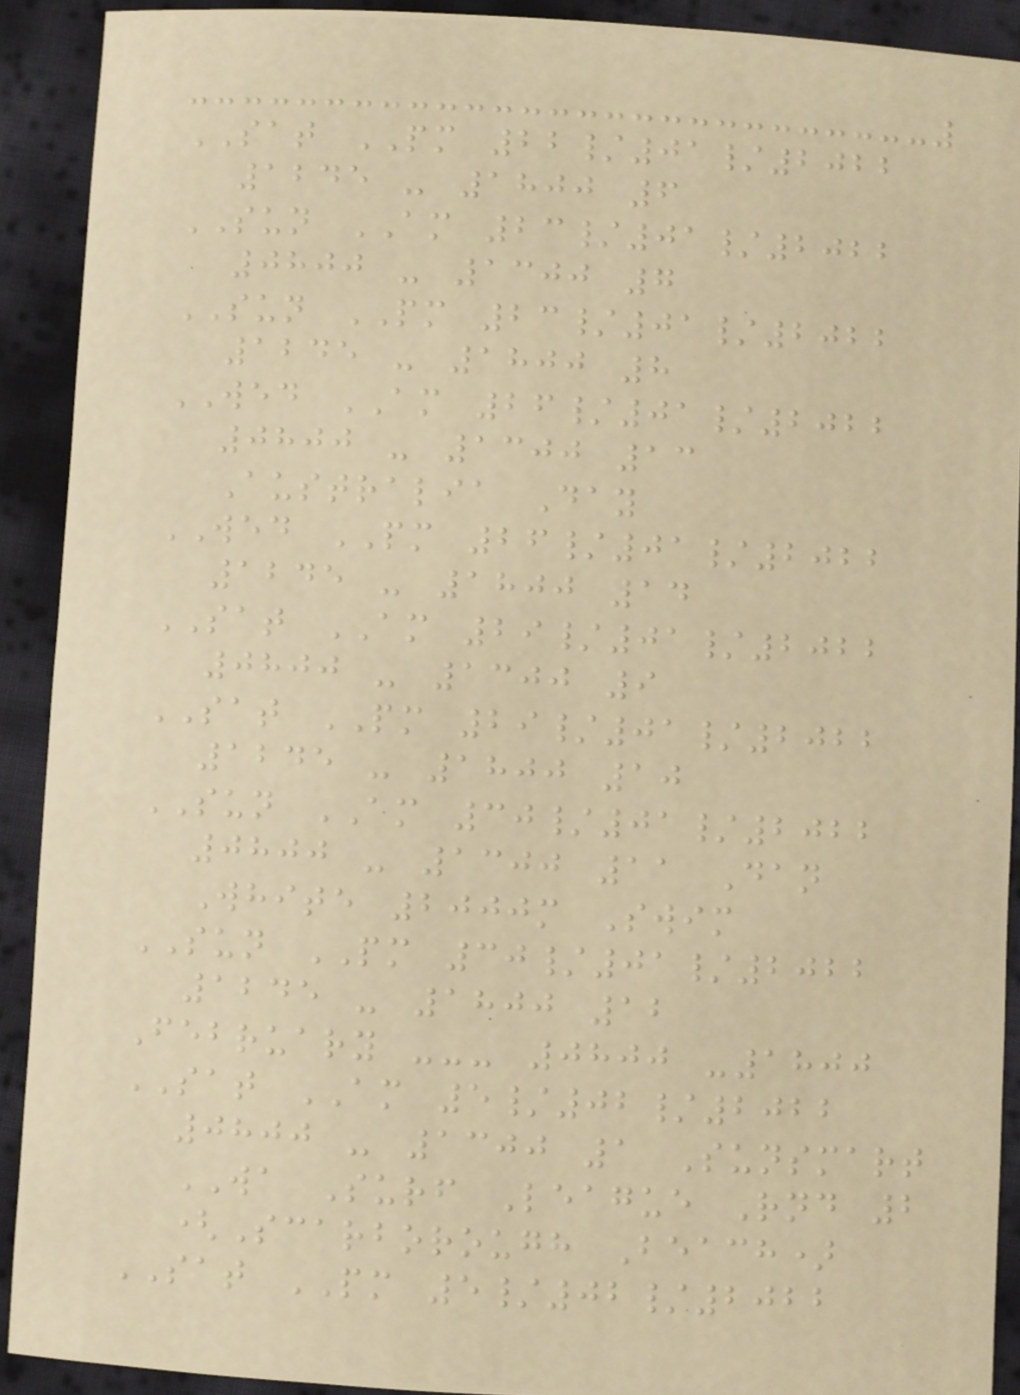SAT PM 22/01/2022
1245 - 1800 6
SUN AM 23/01/2022
0800 - 1300 7
SUN PM 23/01/2022
1245 - 1800 8
WED AM 26/01/2022
0800 - 1300 13
Australia Day
WED PM 26/01/2022
1245 - 1800 14
SAT AM 29/01/2022
0800 - 1300 9
SAT PM 29/01/2022
1245 - 1800 10
SUN AM 30/01/2022
0800 - 1300 11 Dan
White 2000m Swim
SUN PM 30/01/2022
1245 - 1800 12
February --- 0800 -1800
SAT AM 5/02/2022
0800 - 1300 1 Sunsmart
WA Surf League Rnd 2
(Scarborough Beach)
SAT PM 5/02/2022
